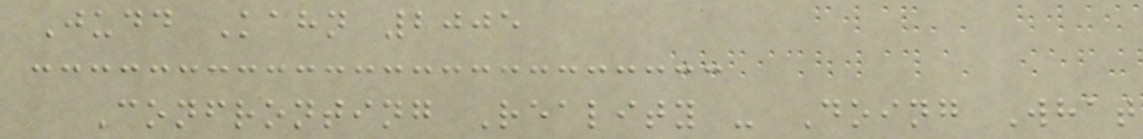Judd Kahn 2005
Confronting Reality - Doing What
